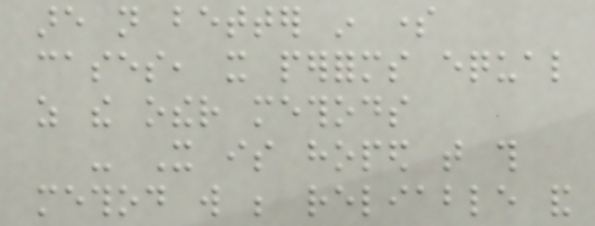are not better in some
cases, it performs equal
as the other methods
- It is hoped that this
method will be reliable and
